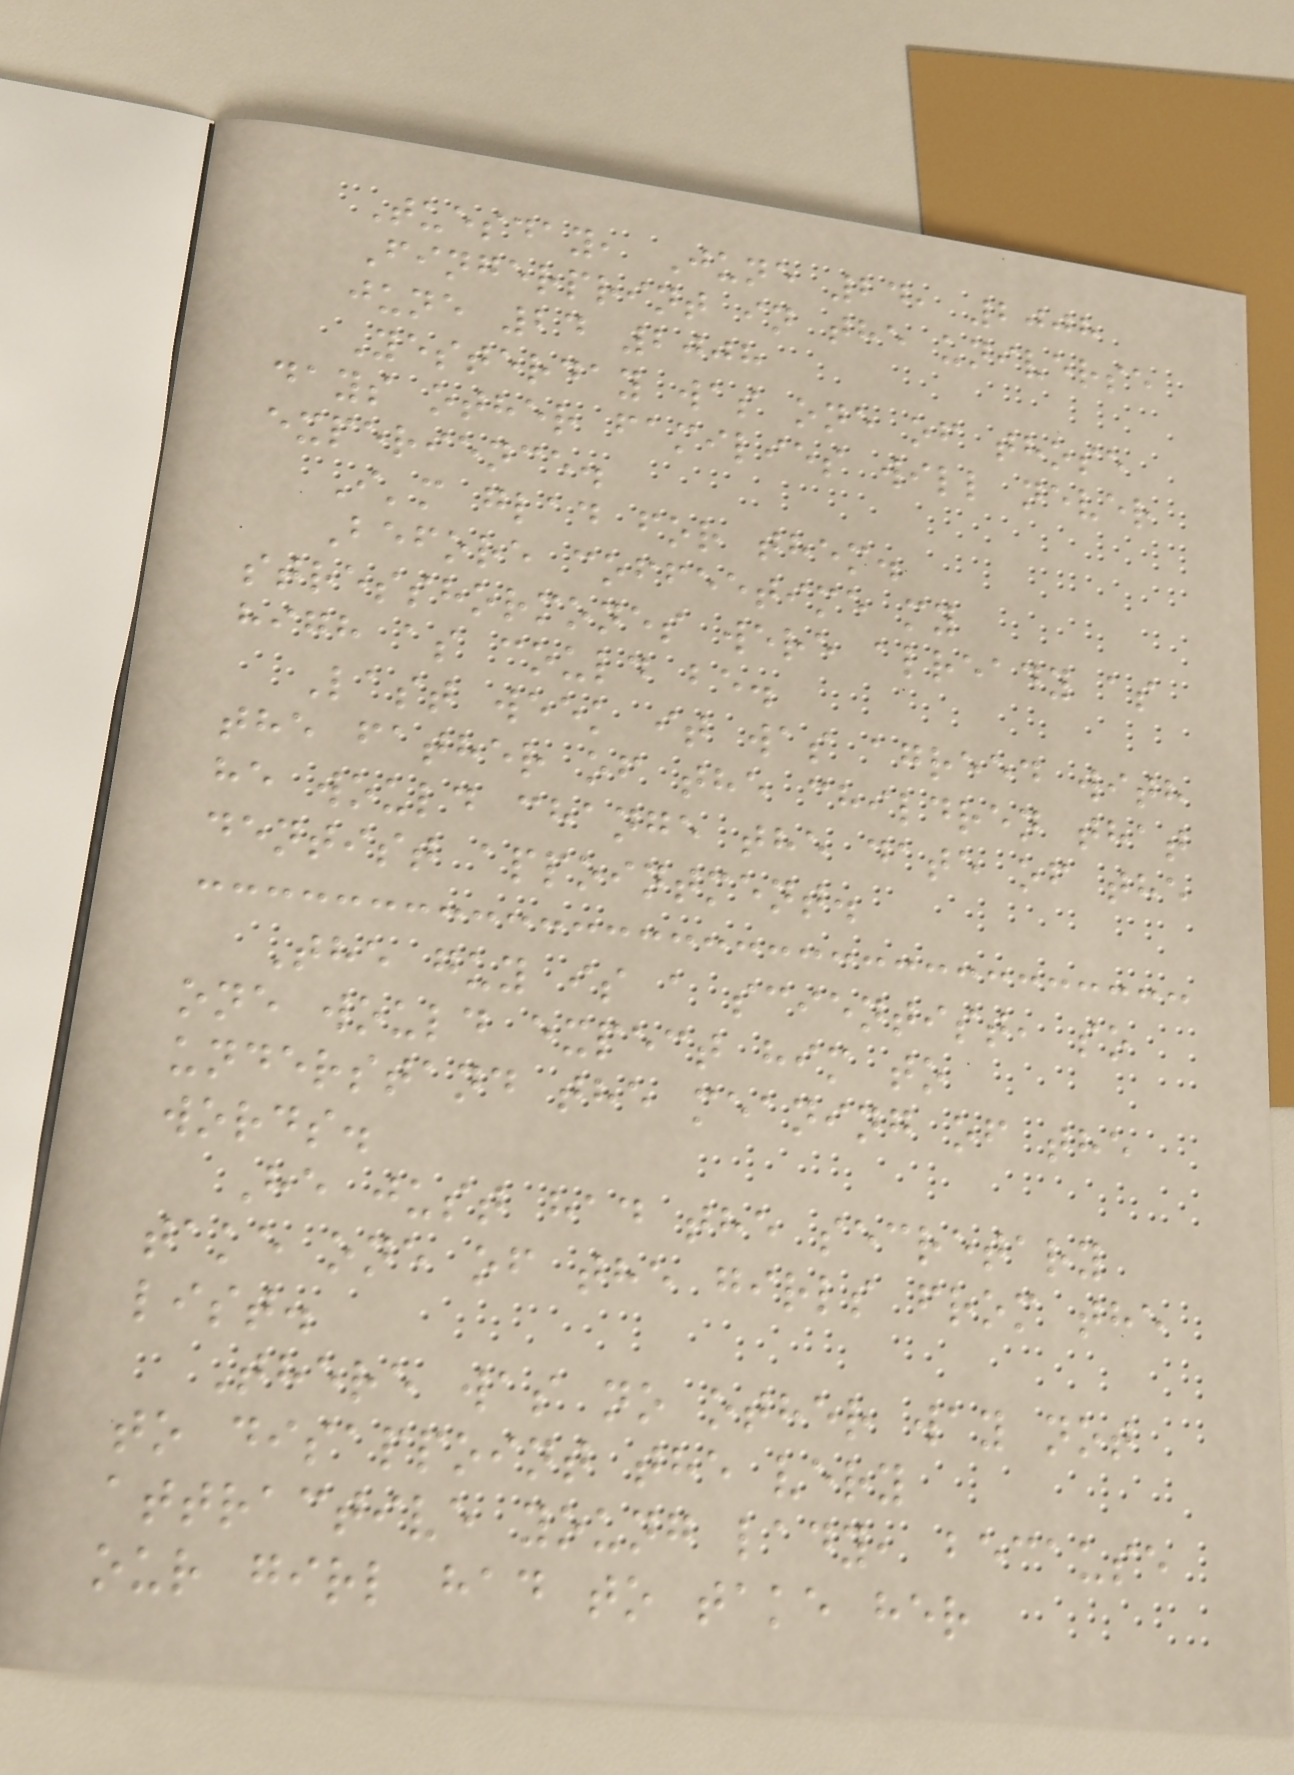Tuesday, June 24, 2008
Fingerprint in the universe
june 24 2008
Yesterday was one of those
days other families will never
experience.
I'm glad for them.
Before coffeetime my
stresshormones were already as
high as could be.
Last week it was agreed with
the father of the children that
he would change the date of the
dentist appointment.
The guy is a scientist, so
one would expect him to
understand the meaning of the
words.
He just had the secretary
take one of the girls from the
list.
There was no other way not
to disappoint the very
attractive young lady, because
our girl had to take her
